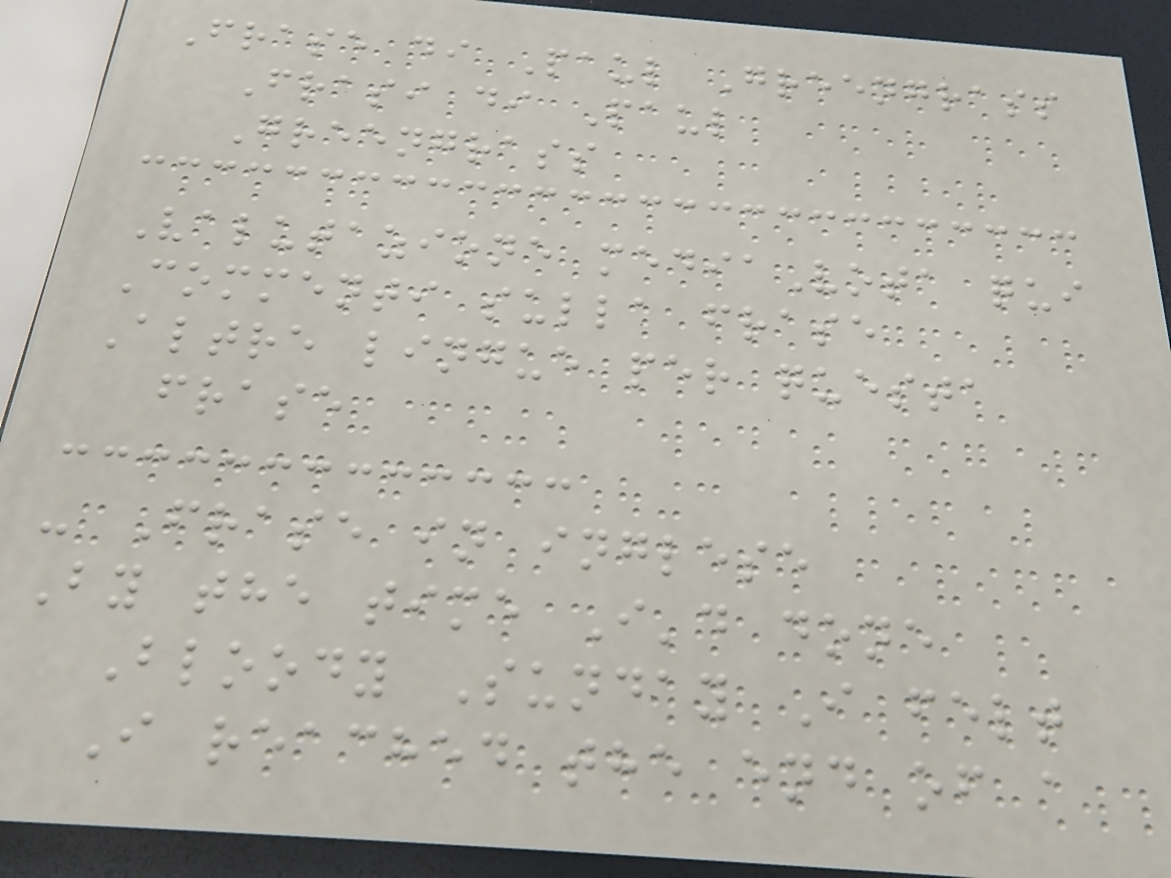Frase di Paul Greengrass
Frasi di Paul
Greengrass
Valutazione mediaVota qui
Commenti sulla frase
Altre lingue per questa
frase
- Frase in inglese
By the time I'd done
Bloody Sunday I felt
I reached the end of a
